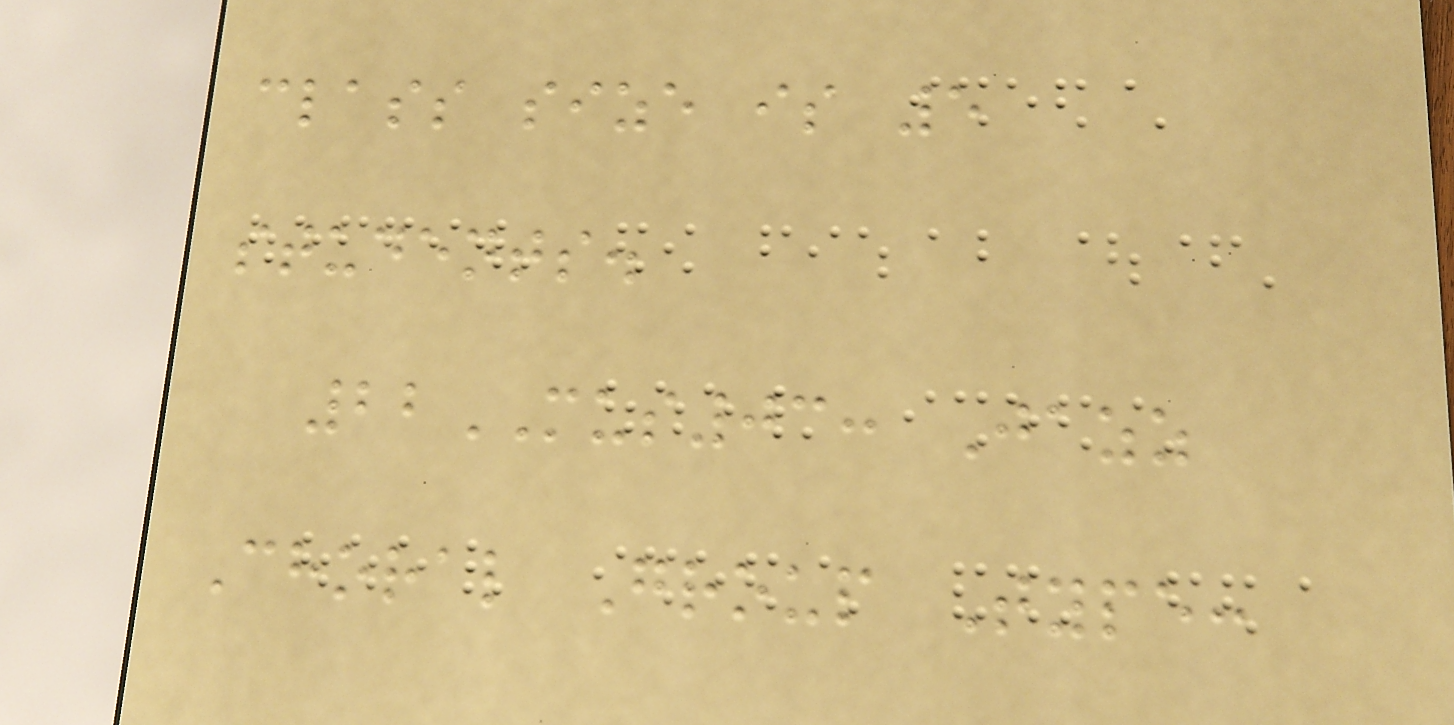class size is 5
students.
22MUS03: Jazz
Choral Group Type:
